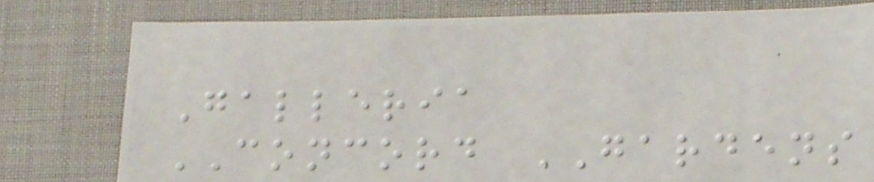Galleria
CONCORD GARDENS
